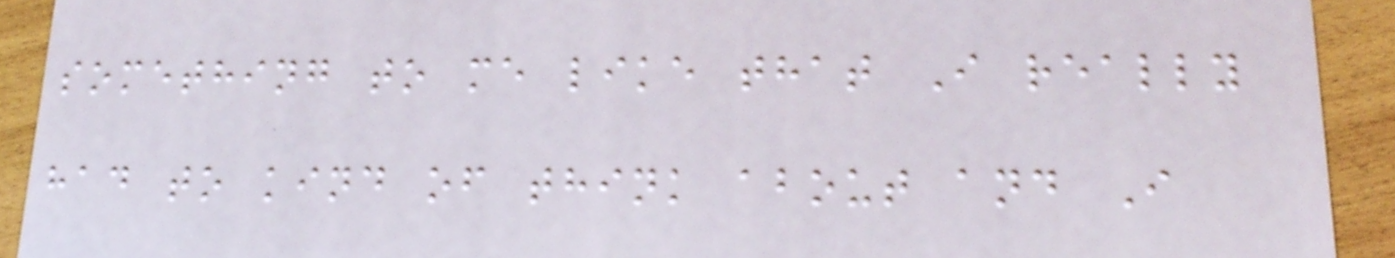something to me like that I really
had to kind of think about and I
